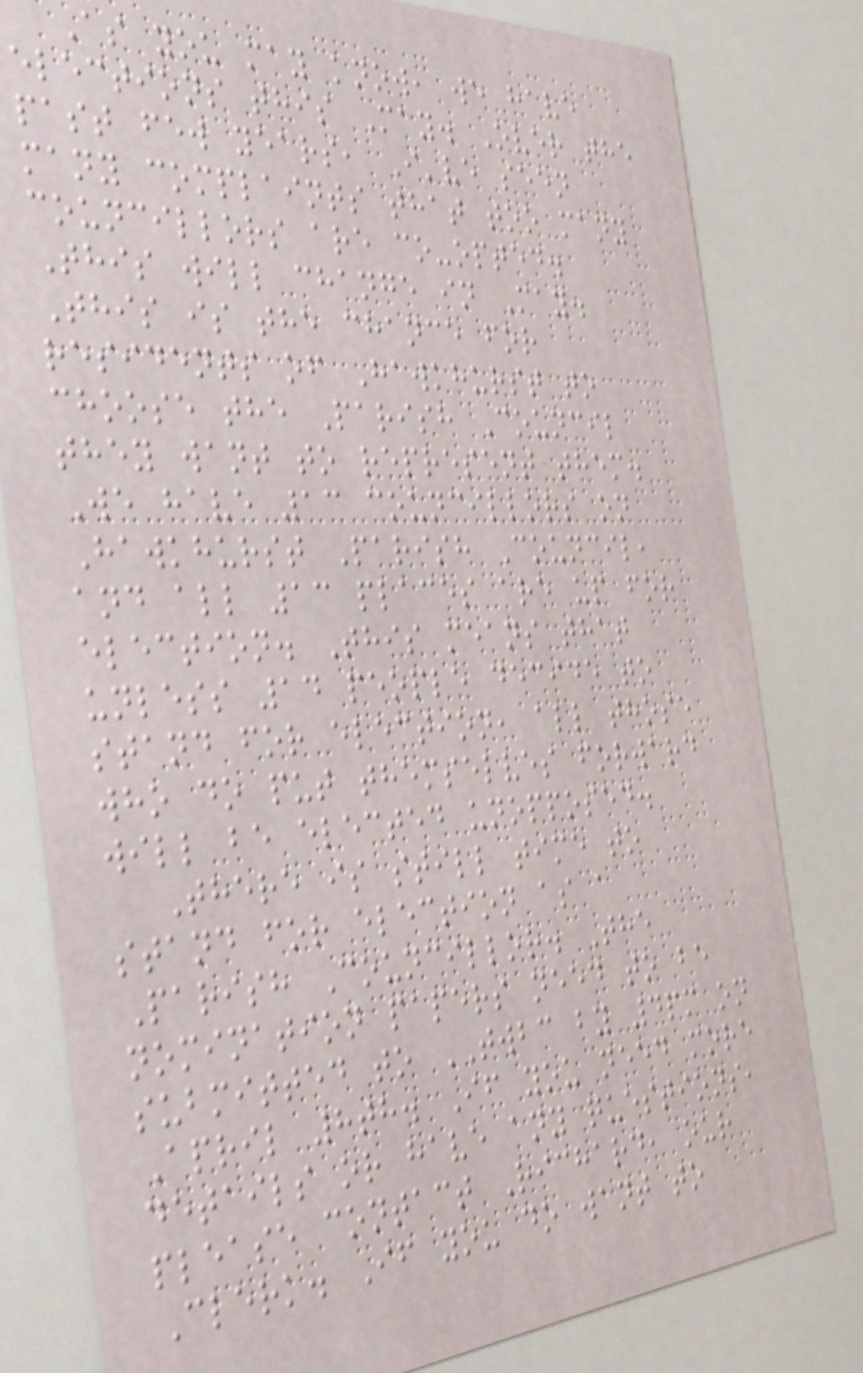As you may know, we have
elections this May. Over the
past few years, I've seen
many complaints that too many
councillors are co-opted.
This will change in May.
This is the chance for
residents of Hawkhurst to
choose the Parish Council
they want to represent them.
We have 13 councillors on
Hawkhurst Parish Council,
and all 13 places are up for
election. This means that
unless 14 people decide to
stand for election, all those
who do put themselves forward
will be elected unopposed.
There is still time to
stand for election as a
Parish Councillor. The
nomination papers need to be
submitted to TWBC by 4pm on
April 8th. If you need more
details or have any questions,
please contact Richard, our
Clerk. If you do want to
